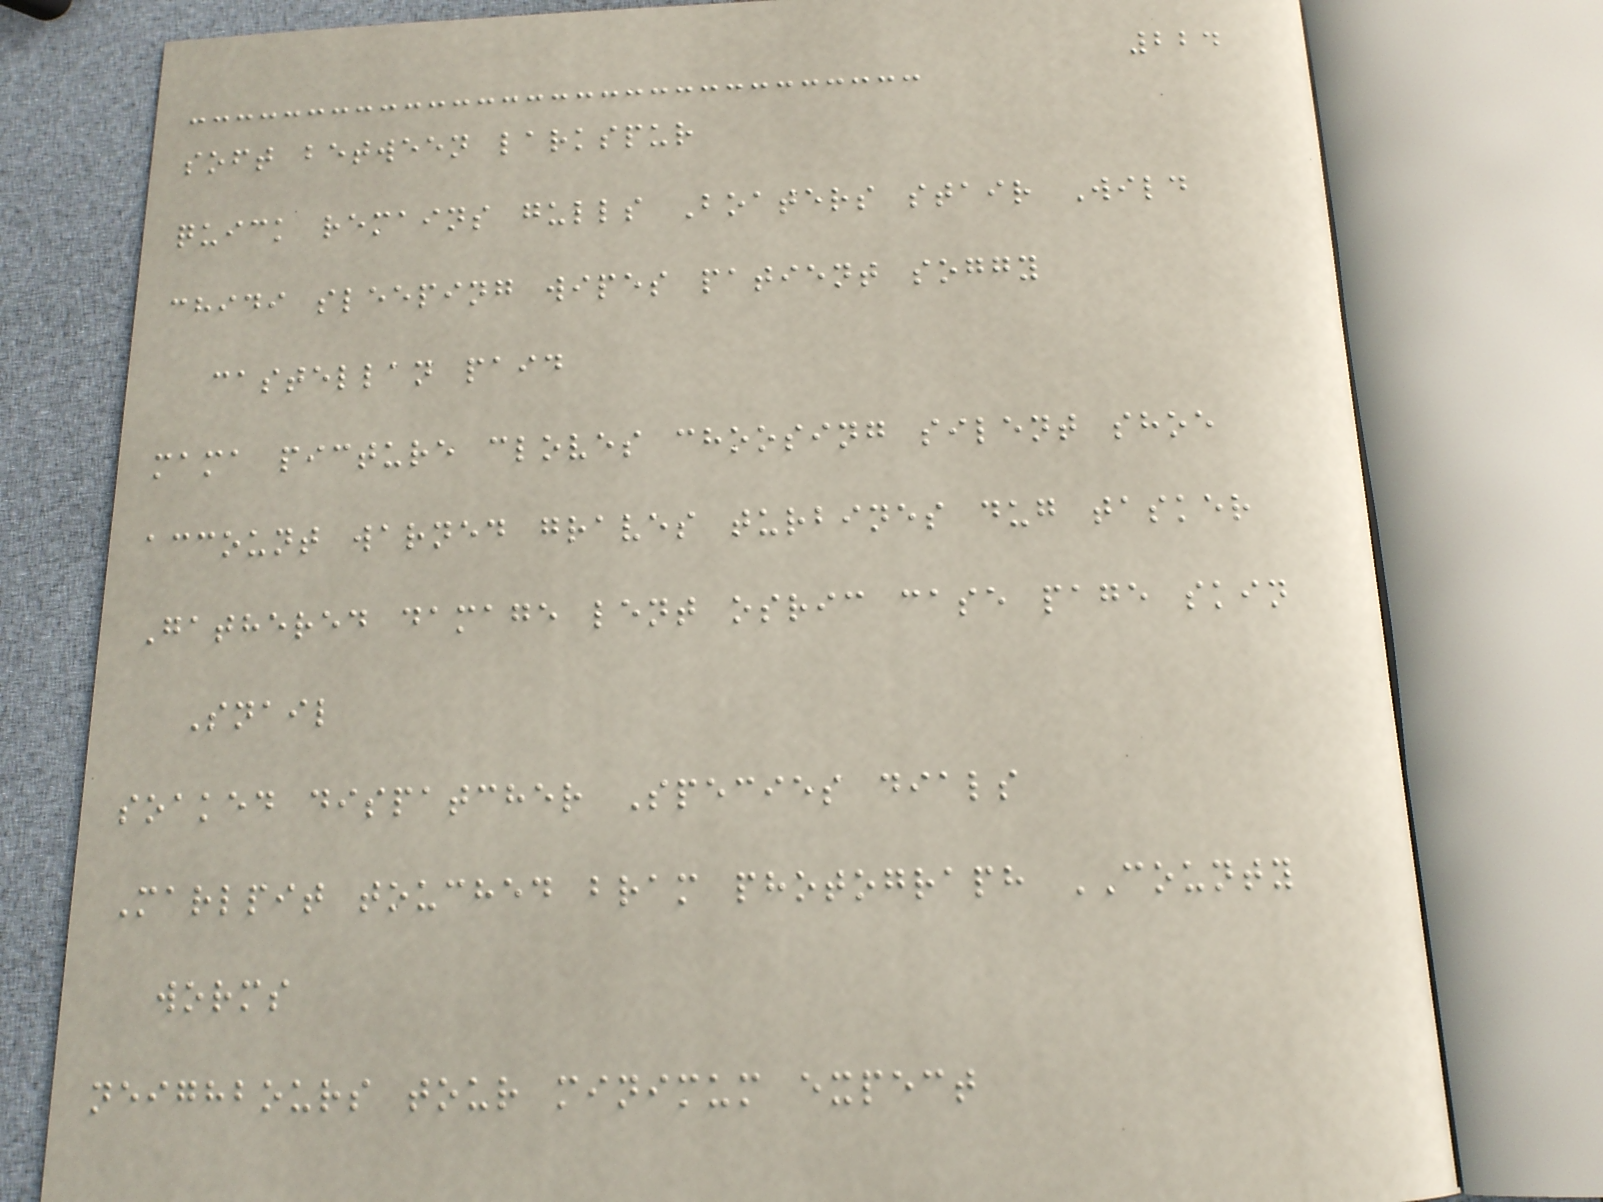224
soft between larkspur
quick remains gulls Boaters stair Wild
chidi sleeping wipes patient soggy
castellan paid
mama picture cloves choosing silent shoe
account warned graves turbines dug tasker
Gathered damage lent osric case page skin
Snail
soaked dispatcher Species dials
Marlpit touched bram photograph COUNTY
worms
neighbours tour minimum expect
